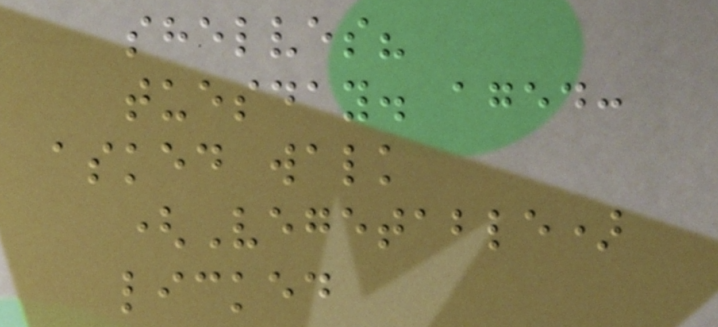shelves?
tuesday. aged:
asked walk
(Vegetable)
licked
